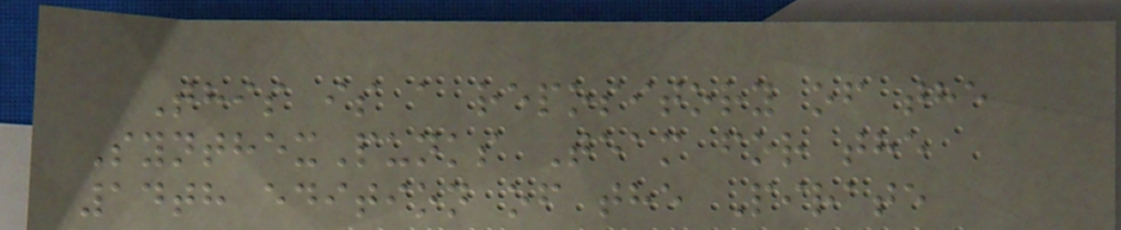This is a repository of the
SynthexPunks Team for the
14th edition of the Pirate
